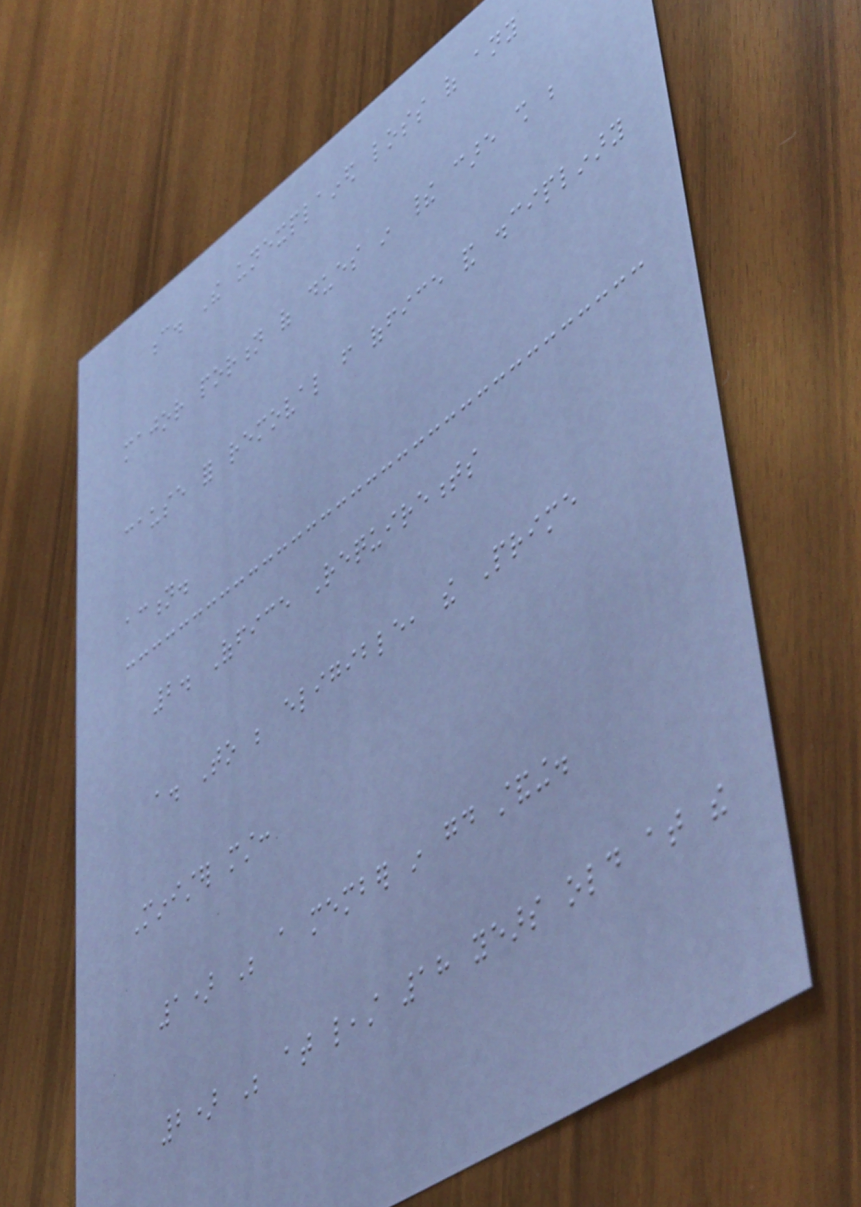c. The unexplained loss of any
major portion of dues in their care shall be
cause for removal from office and disciplinary
action.
2. Office Requirements
a. To be eligible, the Prime
Minister must:
1) Be a member in good standing.
2) Be at least 18 years old at the
